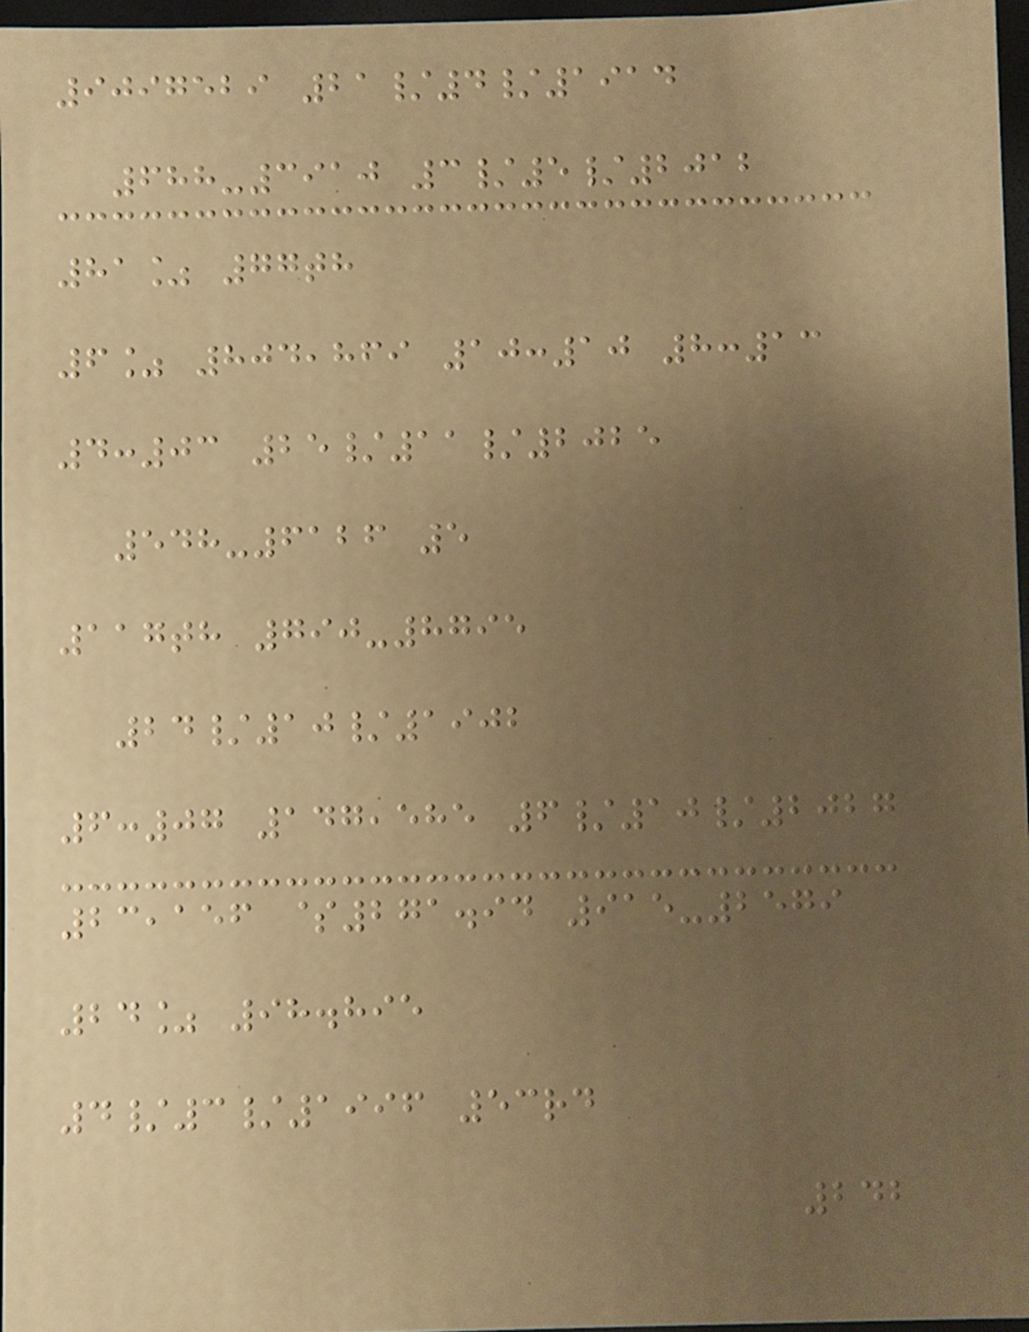9097529 21/4/1914
688-3910 3/5/2012
81% 77th
6% 804,869 10:10 8:13
4:03 25/11/2025
548-6126 5
117th 790-8795
24/10/1902
6:07 147,585 6/10/2027
23,156 $271.94 915-2579
24% 98.895
4/3/1996 53rd
242
